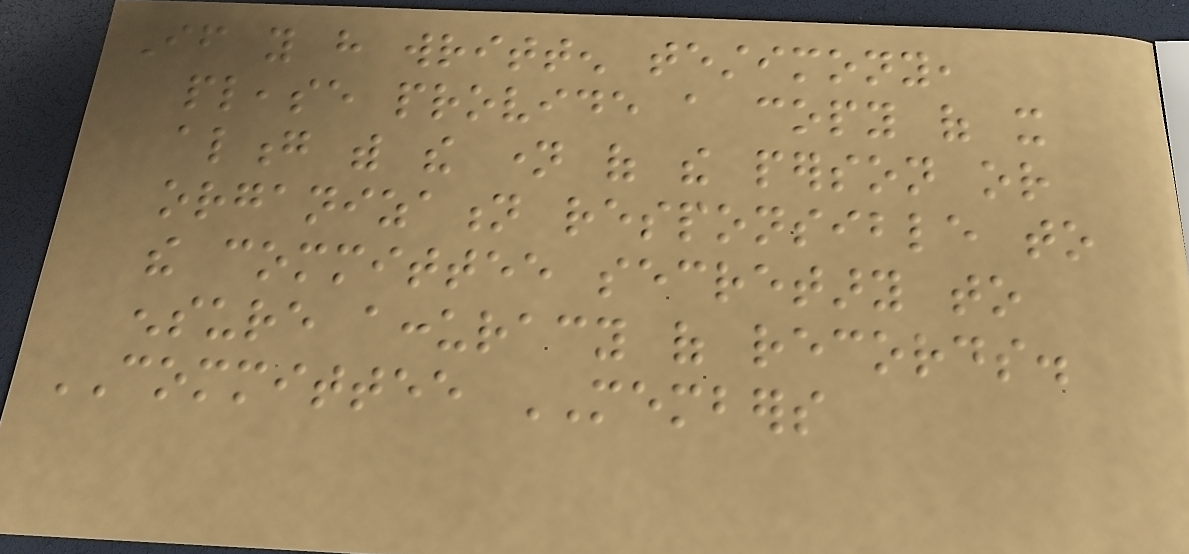If you have written testimony,
please provide a copy of it
along with the name of the person or
organization responsible to
the committee secretary to
ensure accuracy of records.
COMMITTEE MEMBERS
